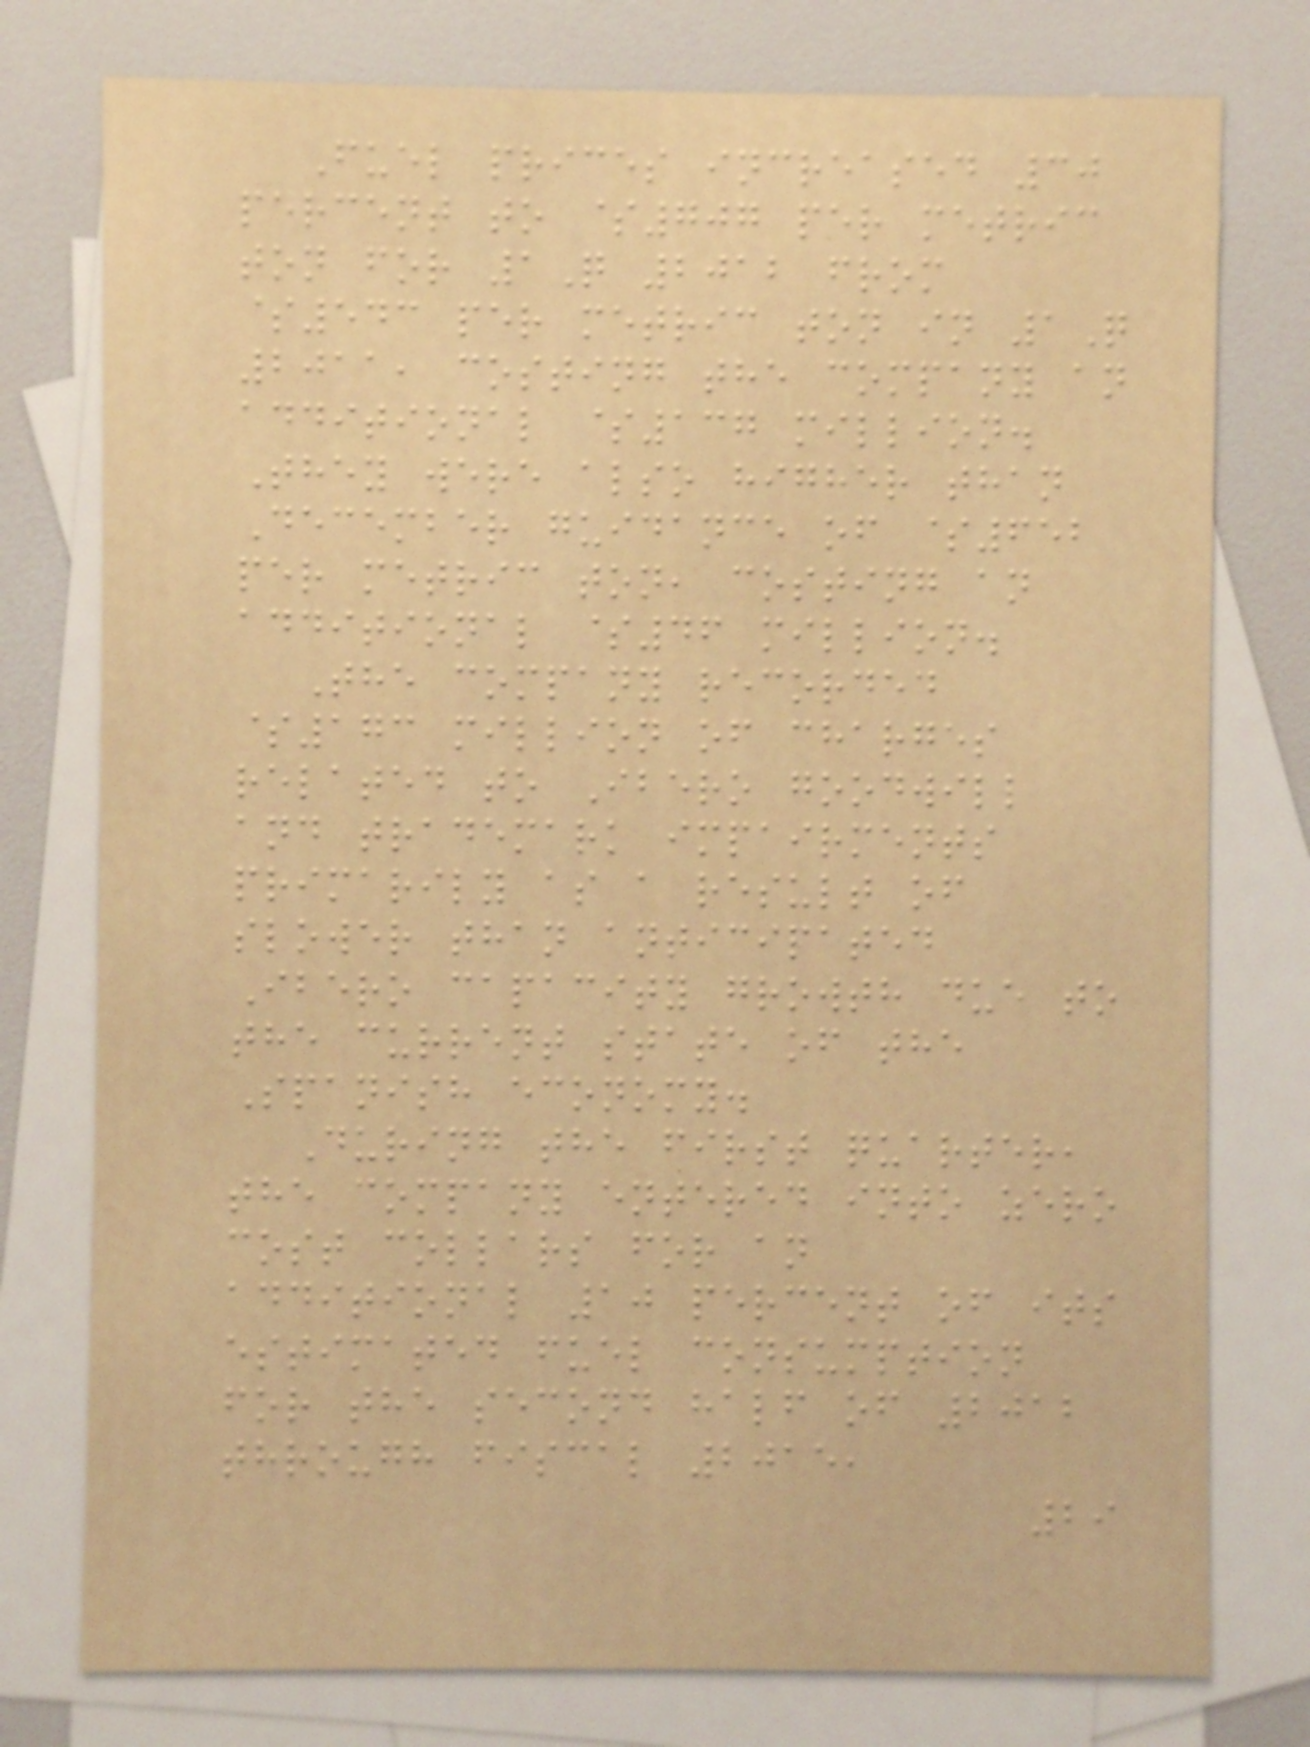Fuel prices increased 30
percent to $707 per metric
ton for 1Q 2012 from
$543 per metric ton in 1Q
2011, costing the company an
additional $137 million.
They were also higher than
December guidance of $652
per metric ton, costing an
additional $46 million.
The company recorded
$173 million of charges
related to Ibero goodwill
and trademark impairments
primarily as a result of
slower than anticipated
Ibero capacity growth due to
the current state of the
Spanish economy.
During the first quarter,
the company entered into zero
cost collars for an
additional 10 percent of its
estimated fuel consumption
for the second half of 2012
through fiscal 2015,
29
